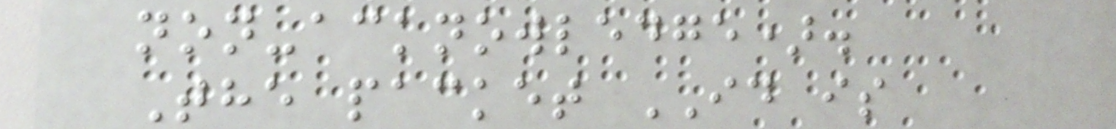non-acknowledge).
The packet ID is
